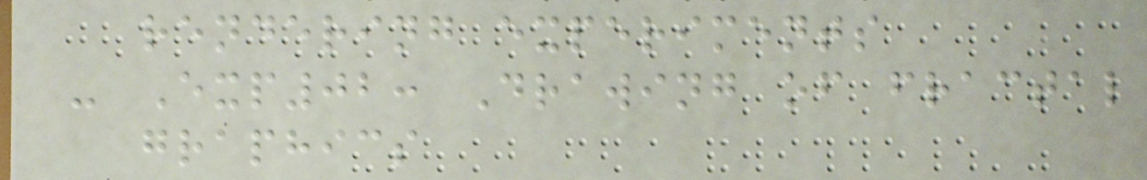rendering experiments
- Exp02: Drawing of fractal
graphics
